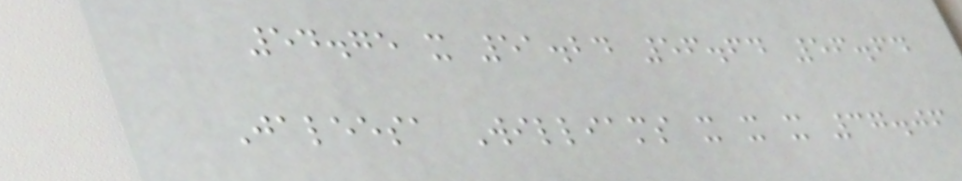54.75 x 51.24 56.64 56.64
Jaleesa Williams x x x 37.06
